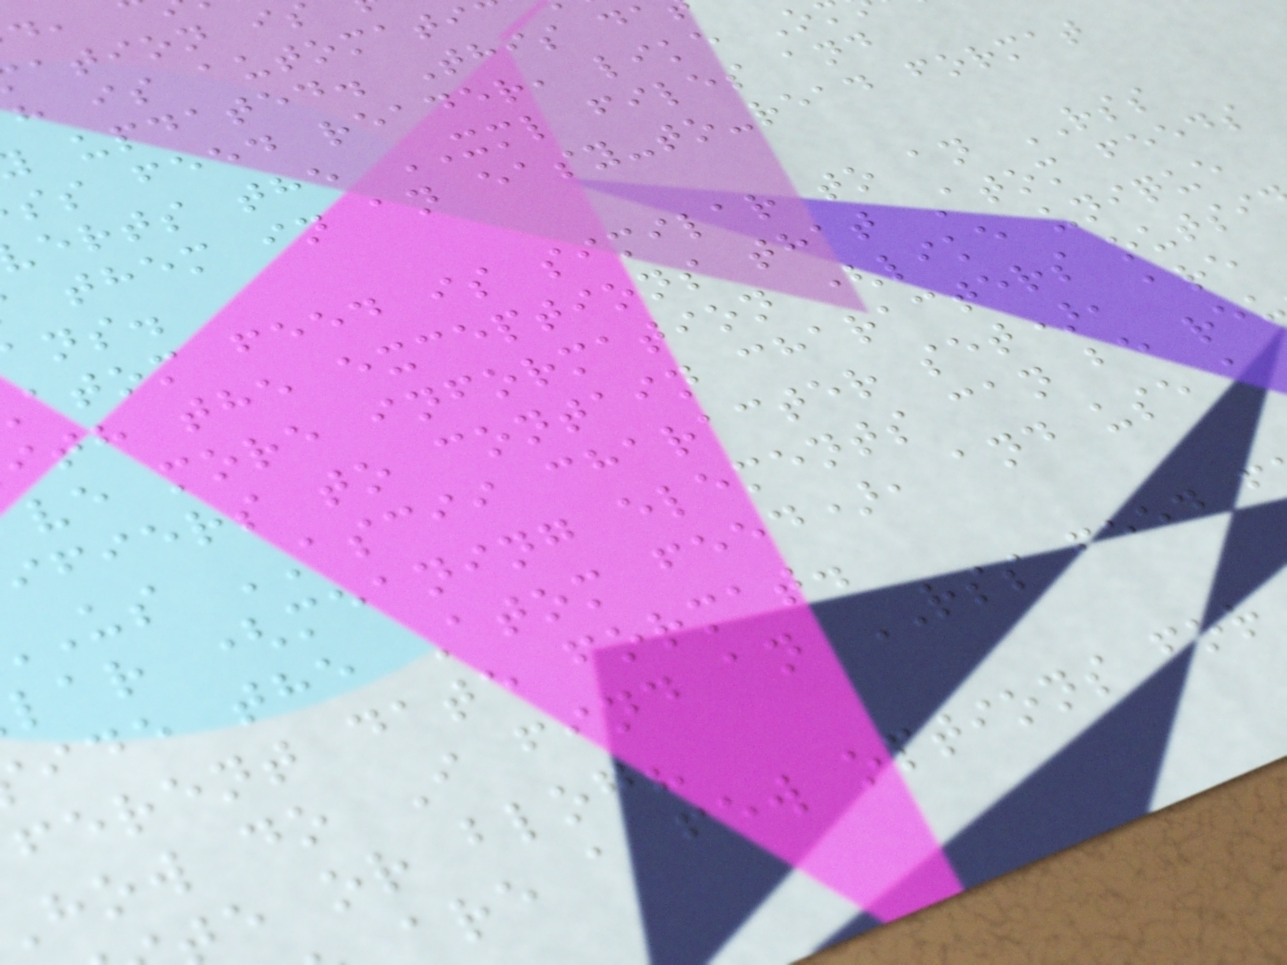h is automati
updated. This da
ss feed reader, like O
erts the XML files and
them in an easy-to-read format
atom feed is similar to an RSS
ith the exceptions that Atom feeds
ve more information (like unique
ifiers to contain characters outsi
us ASCII character set), are
lar (meaning elements can be reu
ide the Atom feed), and use a
ferent date format.
how do I find an RSS feed f
e or blog?
are a few options for
